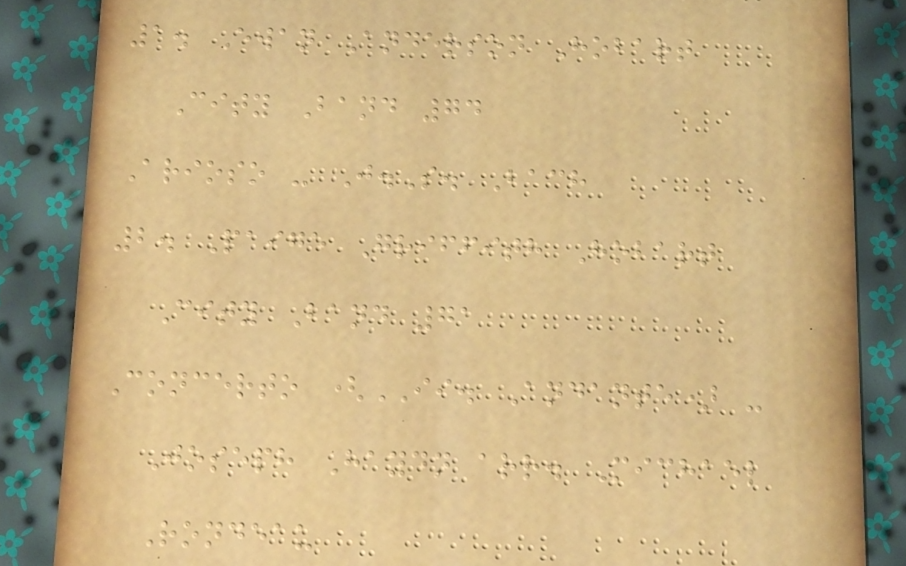1. Ewan Anderson Hobart
City Band 74
Arioso - J.S. Bach
2. Paige Griffith Hobart
City Band 71
Concerto (II. Andante) -
Joseph Haydn arr. Michael
Rondeau
